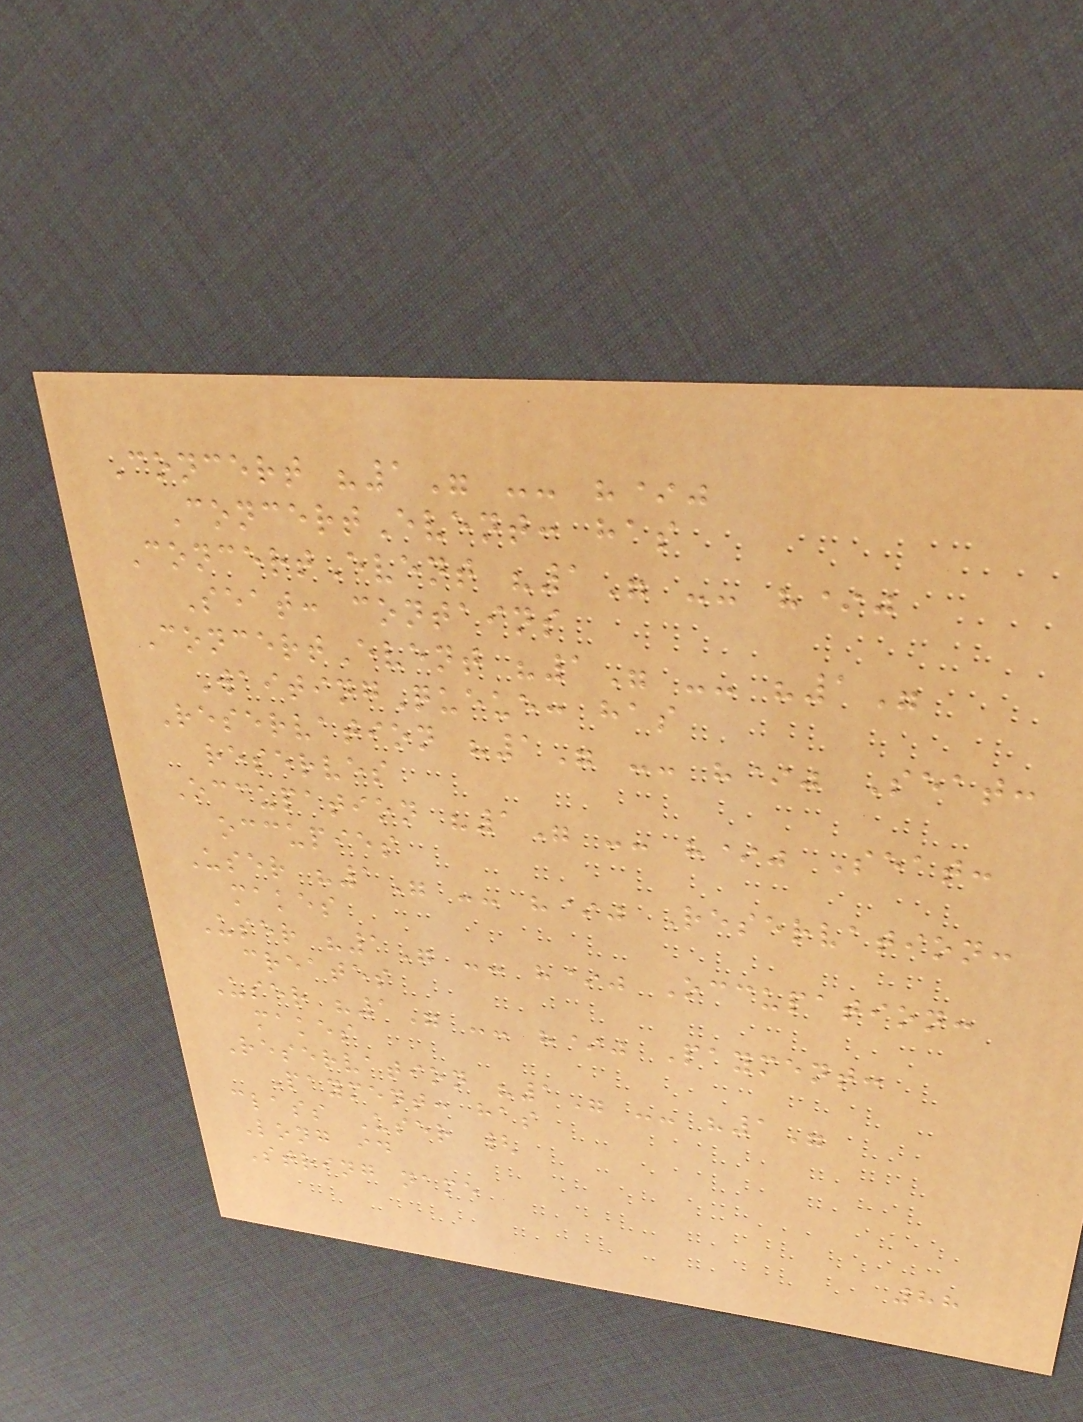Concert "1" -- "*"
ConcertEvent: has
ConcertEvent "1" -- "*"
Seat: contains
ConcertEvent "1" -- "1"
WaitingQueue: has
Reservation "1" -- "*" Seat:
reserves
Occupation "1" -- "*" Seat:
occupies
User "1" -- "*" Reservation:
makes
User "1" -- "*" Occupation:
creates
User "1" -- "*" Payment:
makes
Reservation "1" -- "1"
Payment: has
class User {
Long id
String name
88
